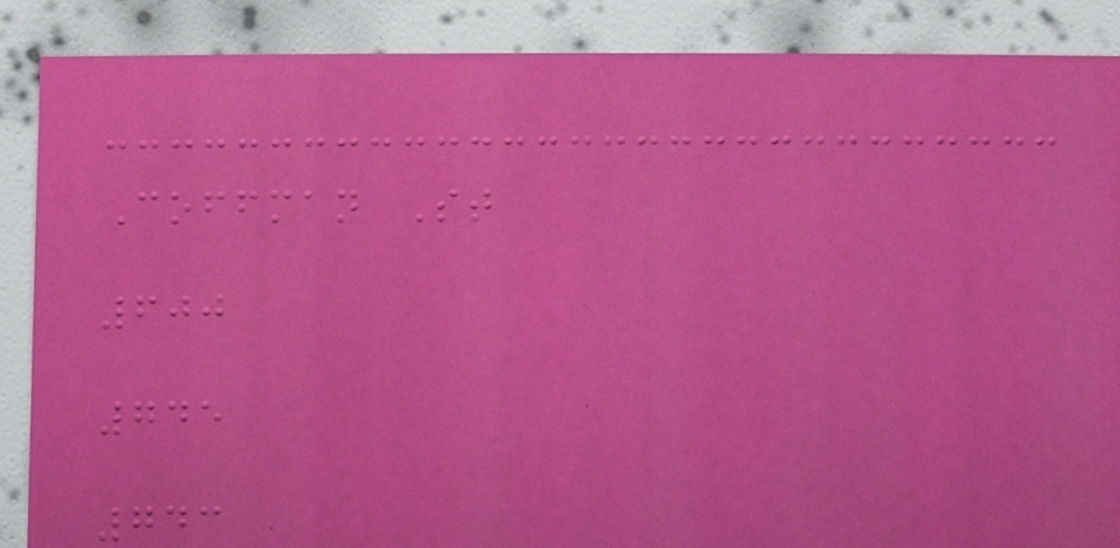Coffman St
600
745
743
